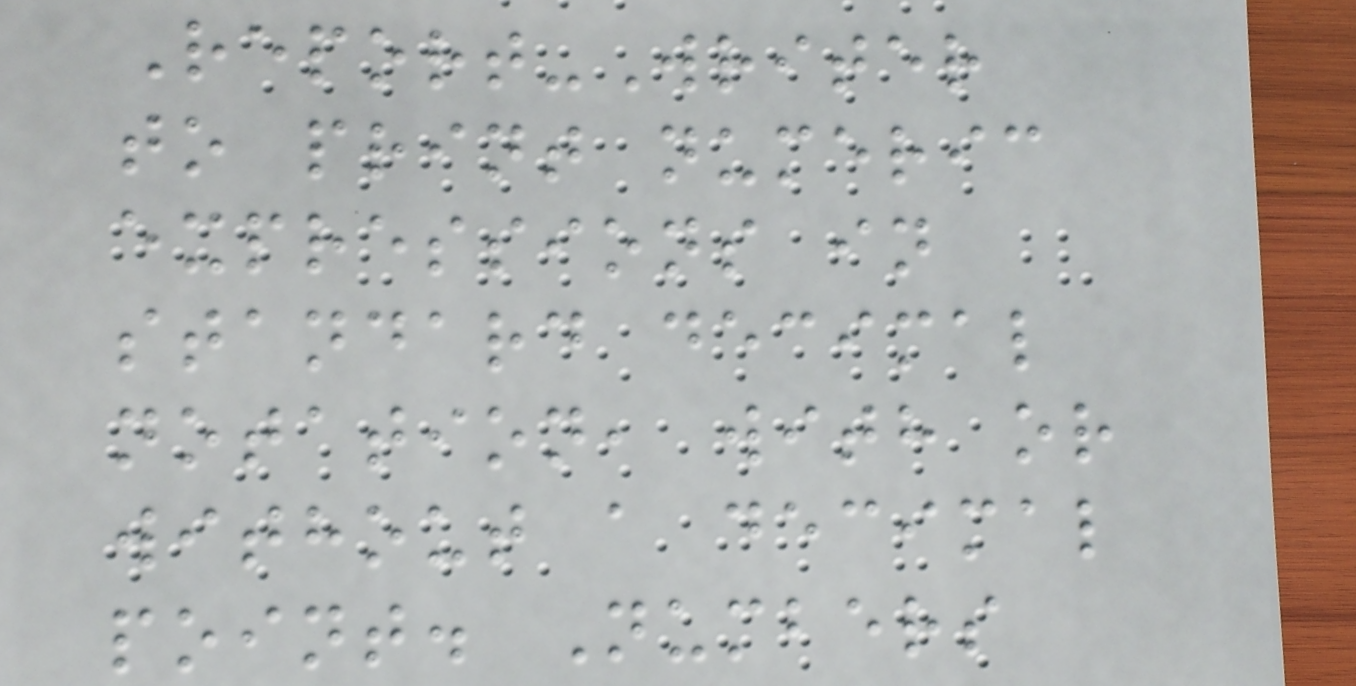Report-Writer
to print numeric
expressions in
standard decimal
notation, with or
without a decimal
point. Numbers
